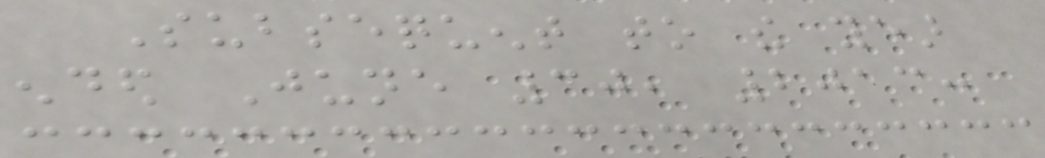Subsequent to the year
ended June 30, 2013:
